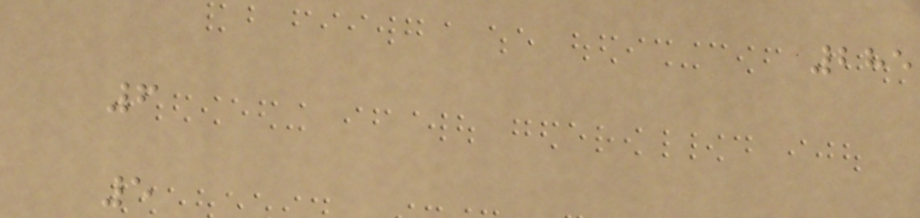285
6
5
